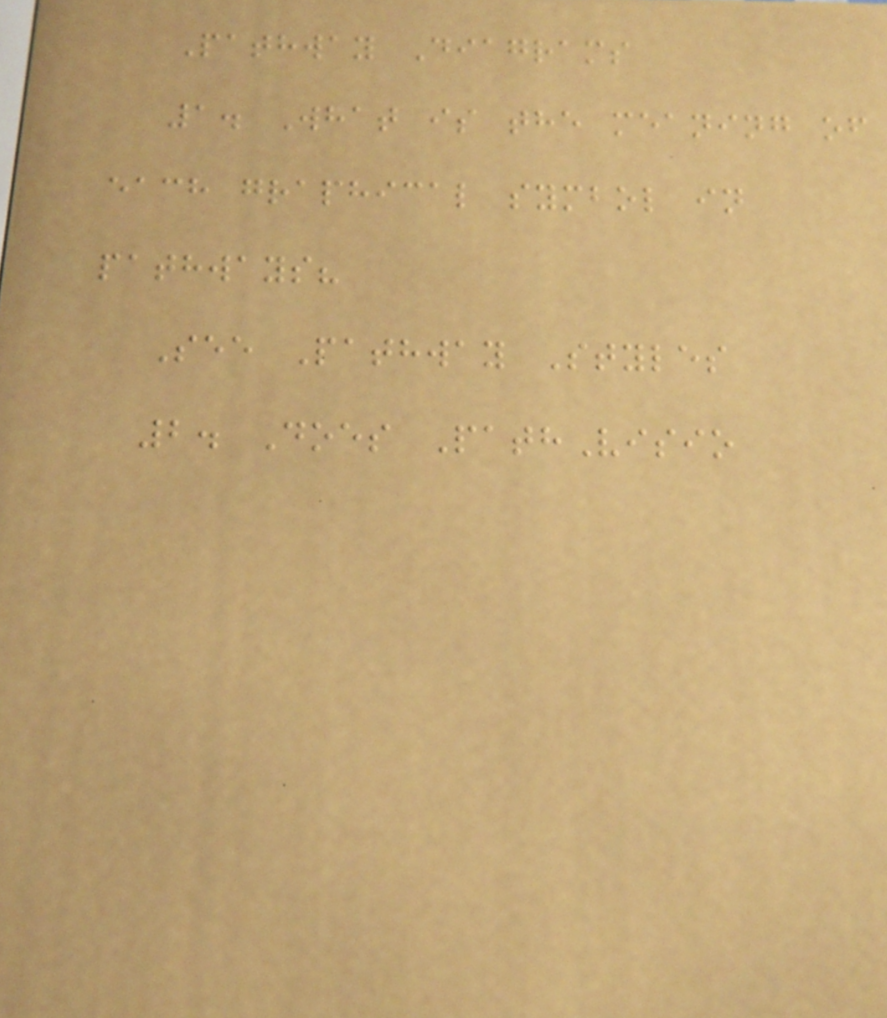Pathway Diagrams
1. What is the meaning of
each graphical symbol in
pathways?
See Pathway Styles
2. Does PathVisio
